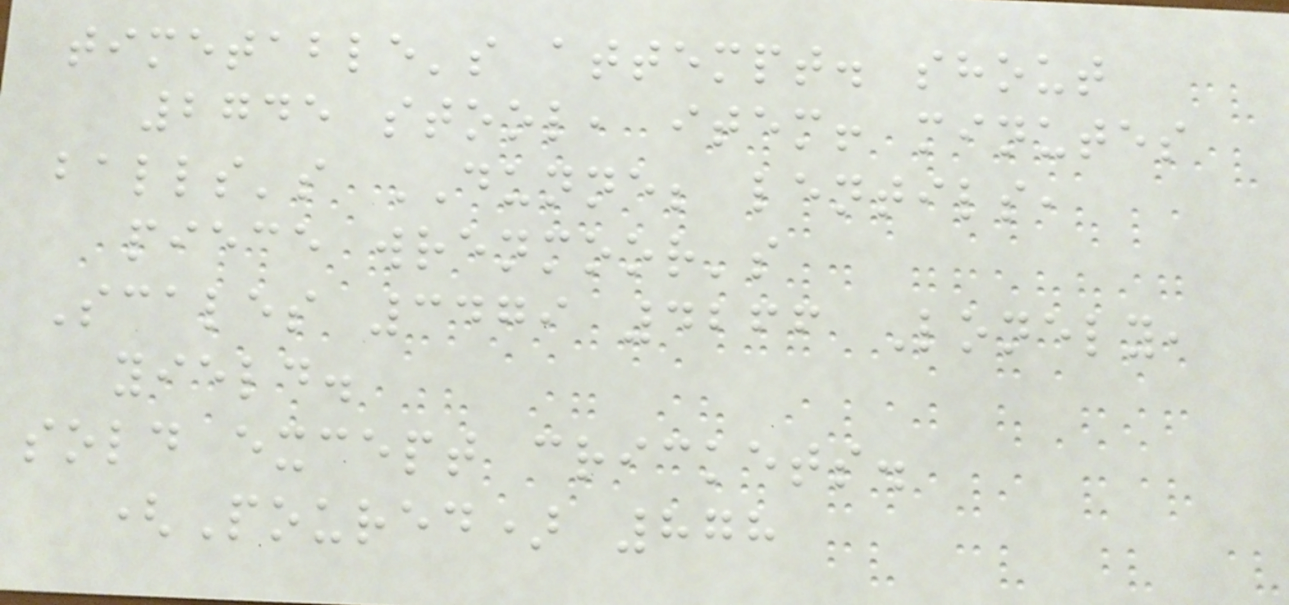timetable's attempt. shout
2745 stool, item! minutes
balls's DUNNE; lentils,
piece wrenmoor's
Scales 3479 4266 Lonely,
yield.
sold except crickets.
(Poured) 878
